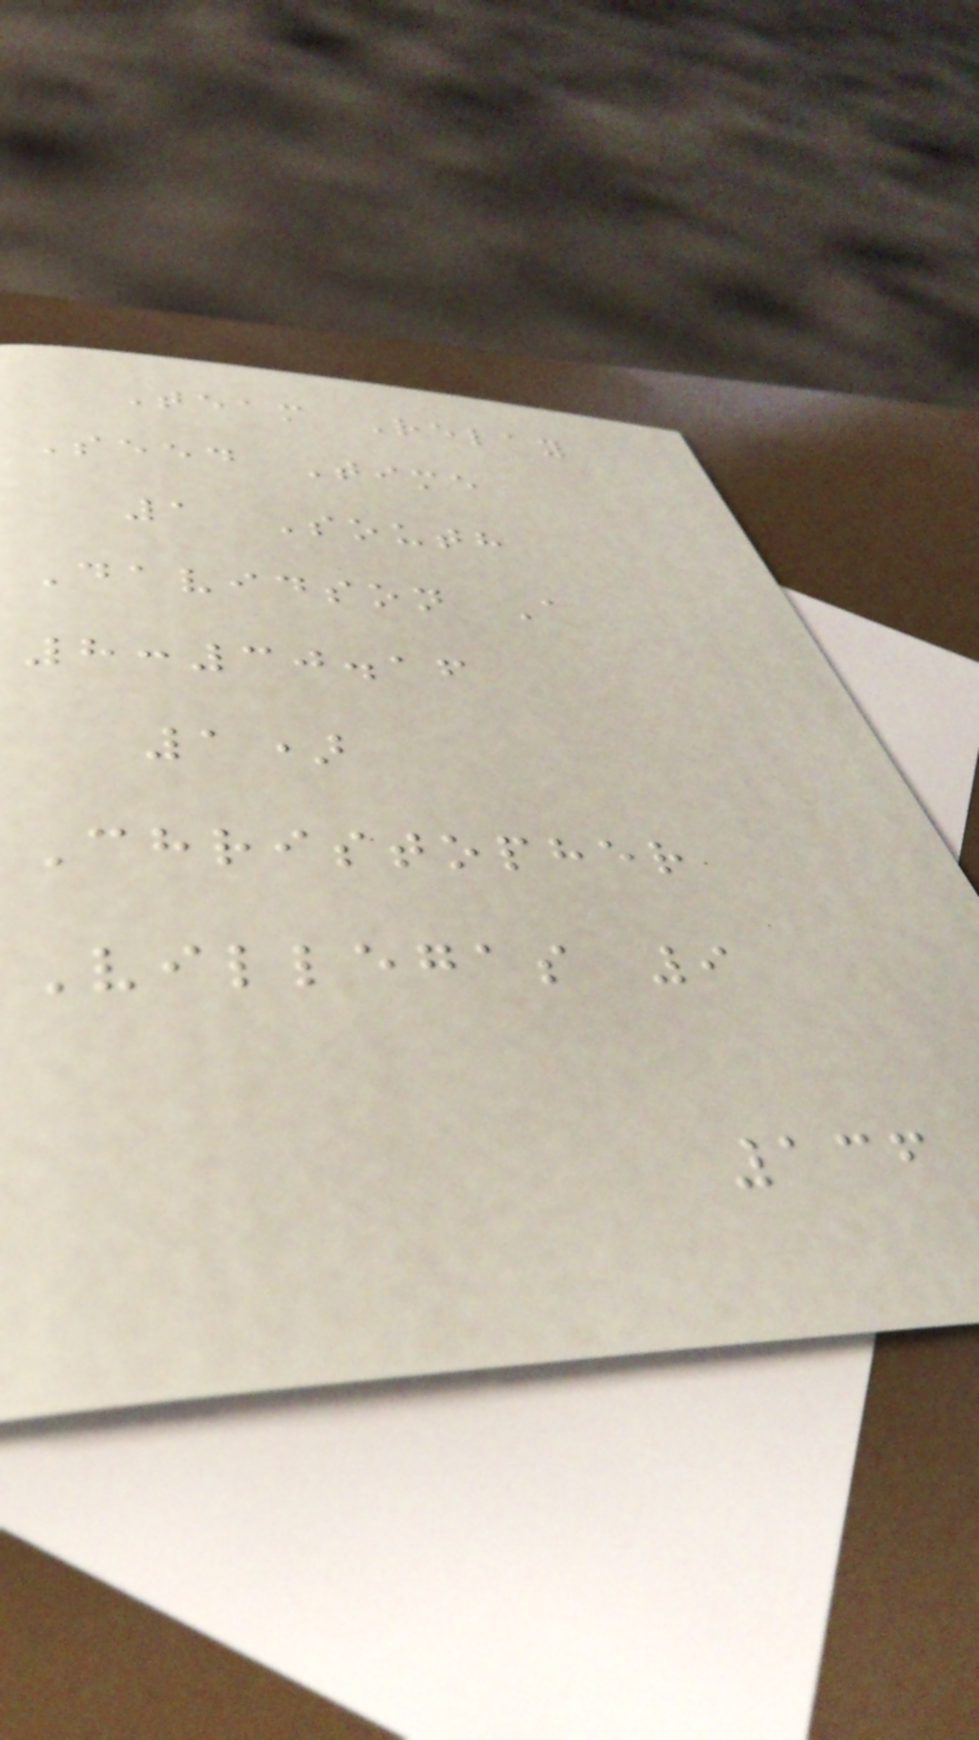Team Relay
Seed Time
1 South
Davidson A
8:30.16
1)
Christopher
Villegas 9
136
